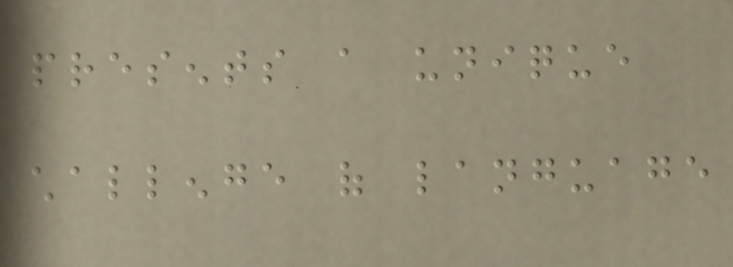presents a unique
challenge of language
